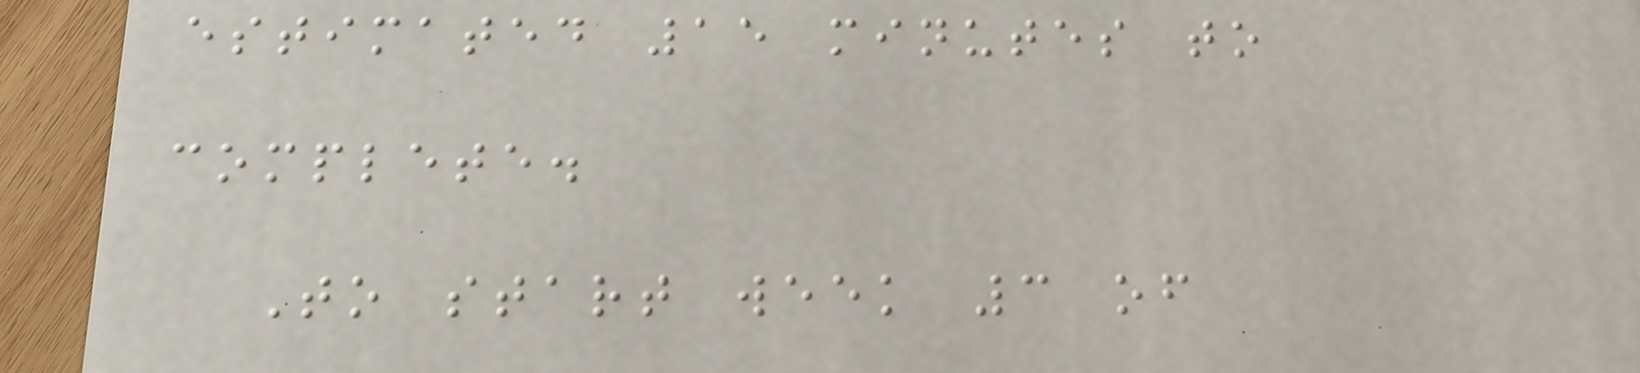estimated 15 minutes to
complete.
To start week 3 of
